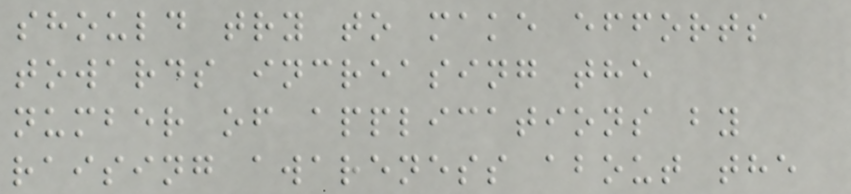should try to make efforts
towards increasing the
number of applications by
raising awareness about the
